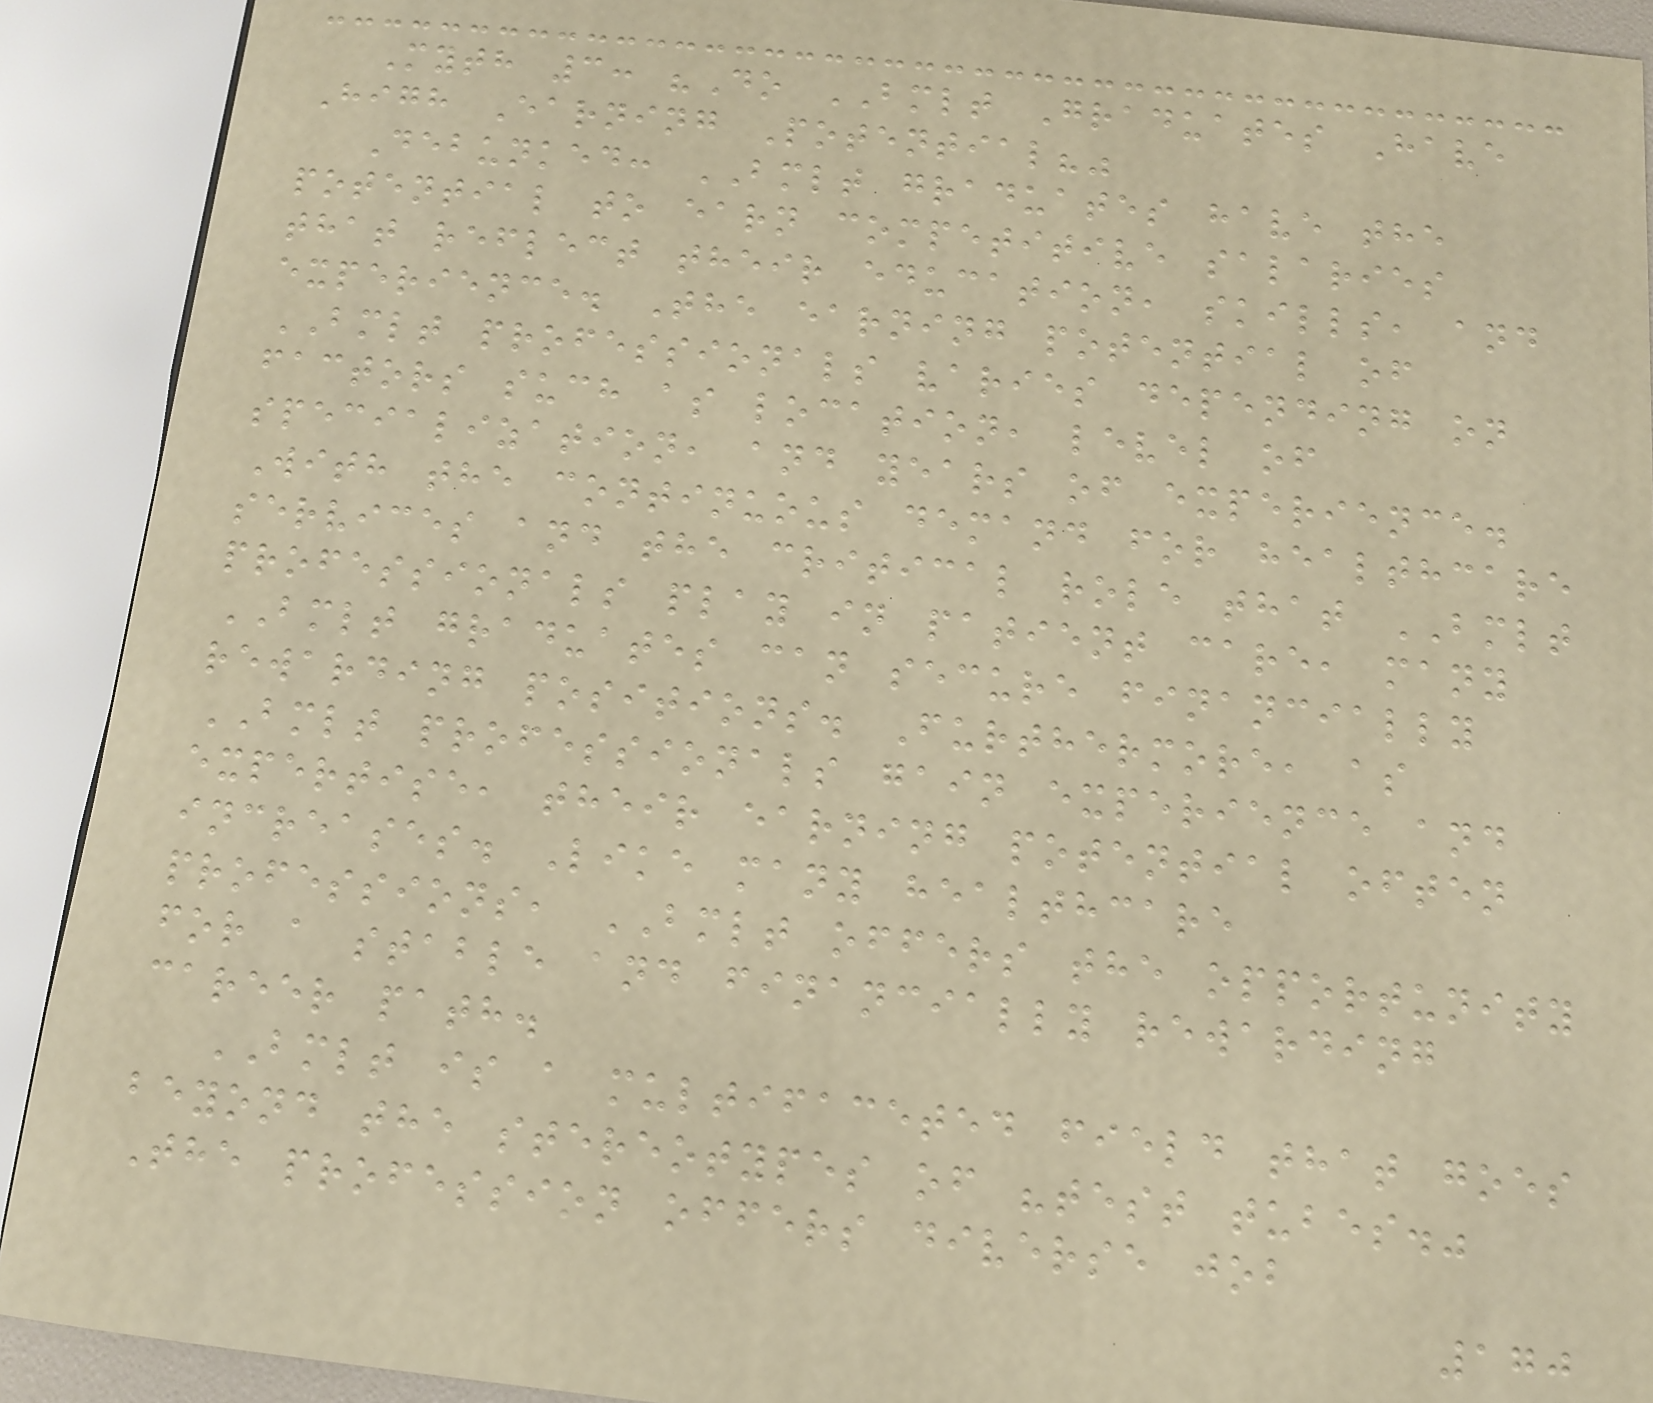Myth 3: "Do BMLT Graduates Have
High Earning Potential?"
Debunked: BMLT graduates have the
potential to earn competitive salaries
that reflect their education, skills, and
experience. The earning potential of
BMLT professionals varies depending on
factors such as location, level of
specialization, and years of experience.
With the continuous demand for healthcare
services and the critical role that BMLT
professionals play in patient care, many
BMLT graduates can secure financially
rewarding positions. Furthermore, as
BMLT professionals gain experience and
expertise, their earning potential often
increases. Like many healthcare
professions, BMLT offers the opportunity
for a stable and financially rewarding
career path.
BMLT is a multifaceted field that goes
beyond the stereotypes of "test tubes."
The profession offers diverse job
170
